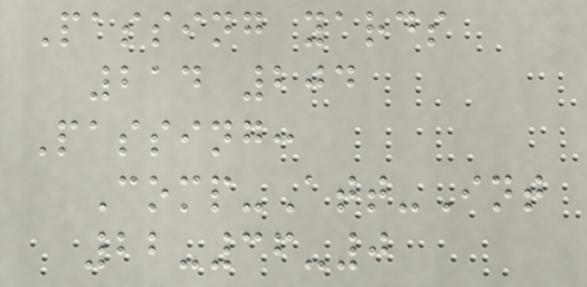Passing yards
214 204
Passing:
Comp-Att-Int
22-36-0
